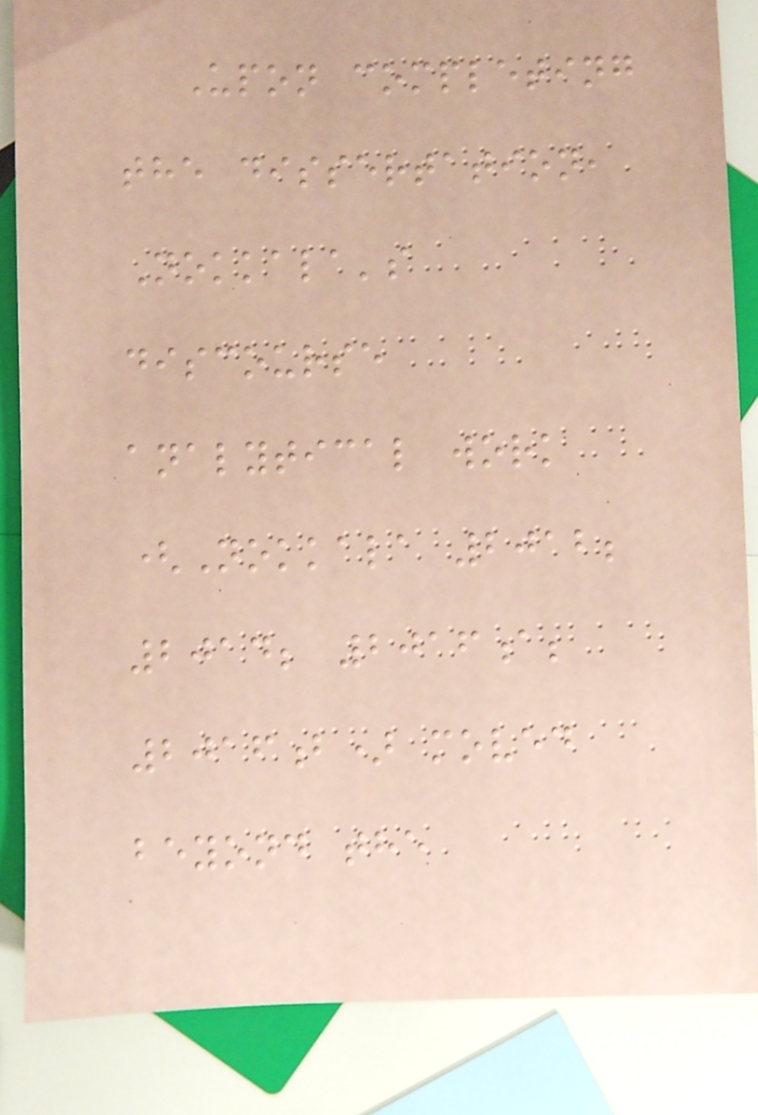Upon completing
the dissertation,
Nokkala's
discourse
analytical work
(Nokkala 2012;
2014; 2016a;
2016b) moved
beyond the
